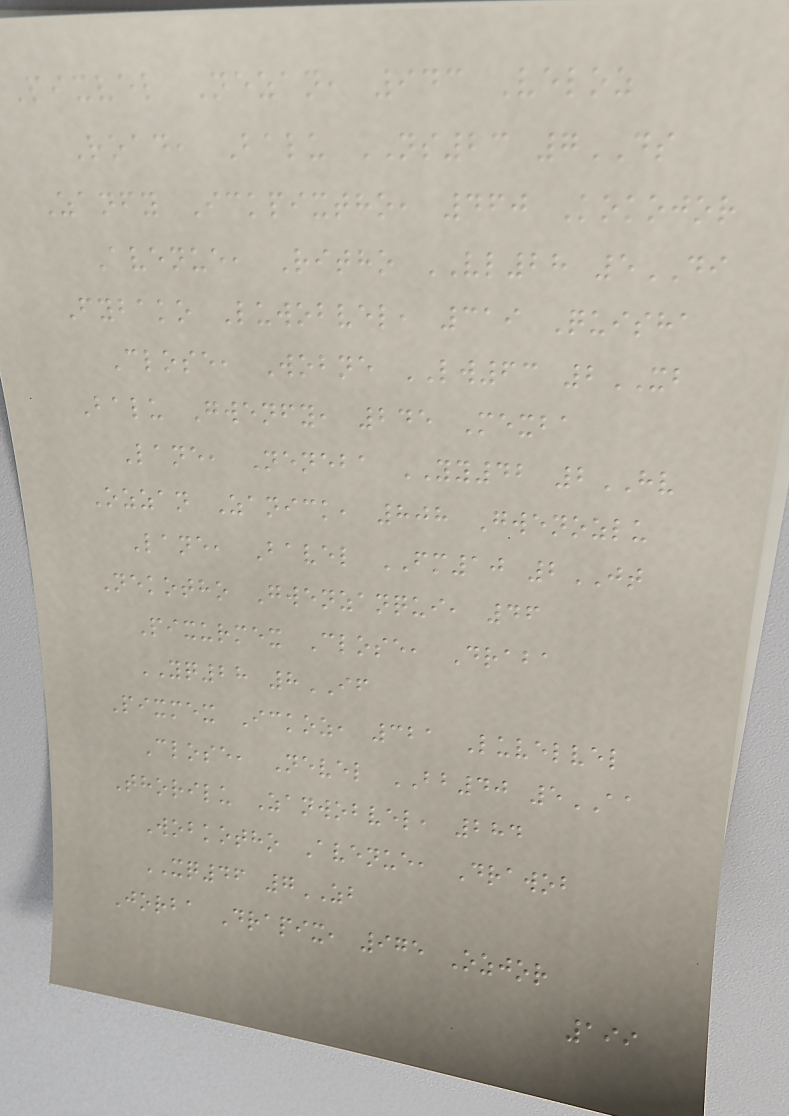Pixvel Nezan, 943 Veloz
Road, Balu NS23 7DS
Zanfy Ickpixtho, 460 Kokojor
Avenue, Ritho VL28 5DI
Fybako Luwobvel, 319 Quisha
Close, Wobne LW63 2XB
Balu Gwenfy, 245 Mexba
Lane, Neneba YY42 2HV
Ozzan Zanick, 808 Gwenozlu
Lane, Bavel FM10 2JT
Nekotho Gwenzanqui, 46
Pixurmex Close, Draba
YQ28 8IF
Pixmex Ickoz, 321 Luvelvel
Close, Nevel BB40 5AA
Thorilu Zanwobvel, 284
Wobkotho Avenue, Drawob
XQ46 7ZB
Jorba Drapix, 975 Ozjor
199
